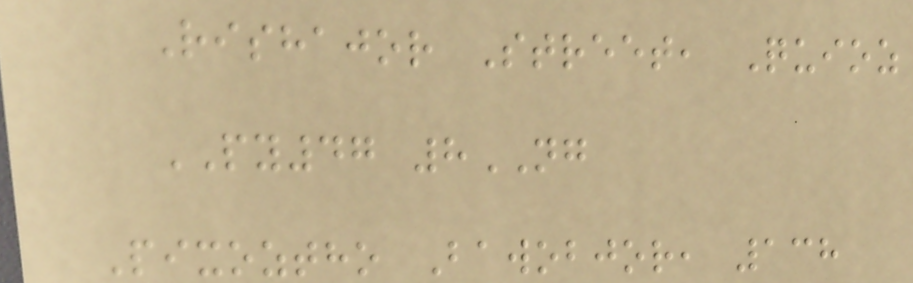Rishajor Street, Quioz
PY47 8NG
Pixoztho Bawobjor, 138
